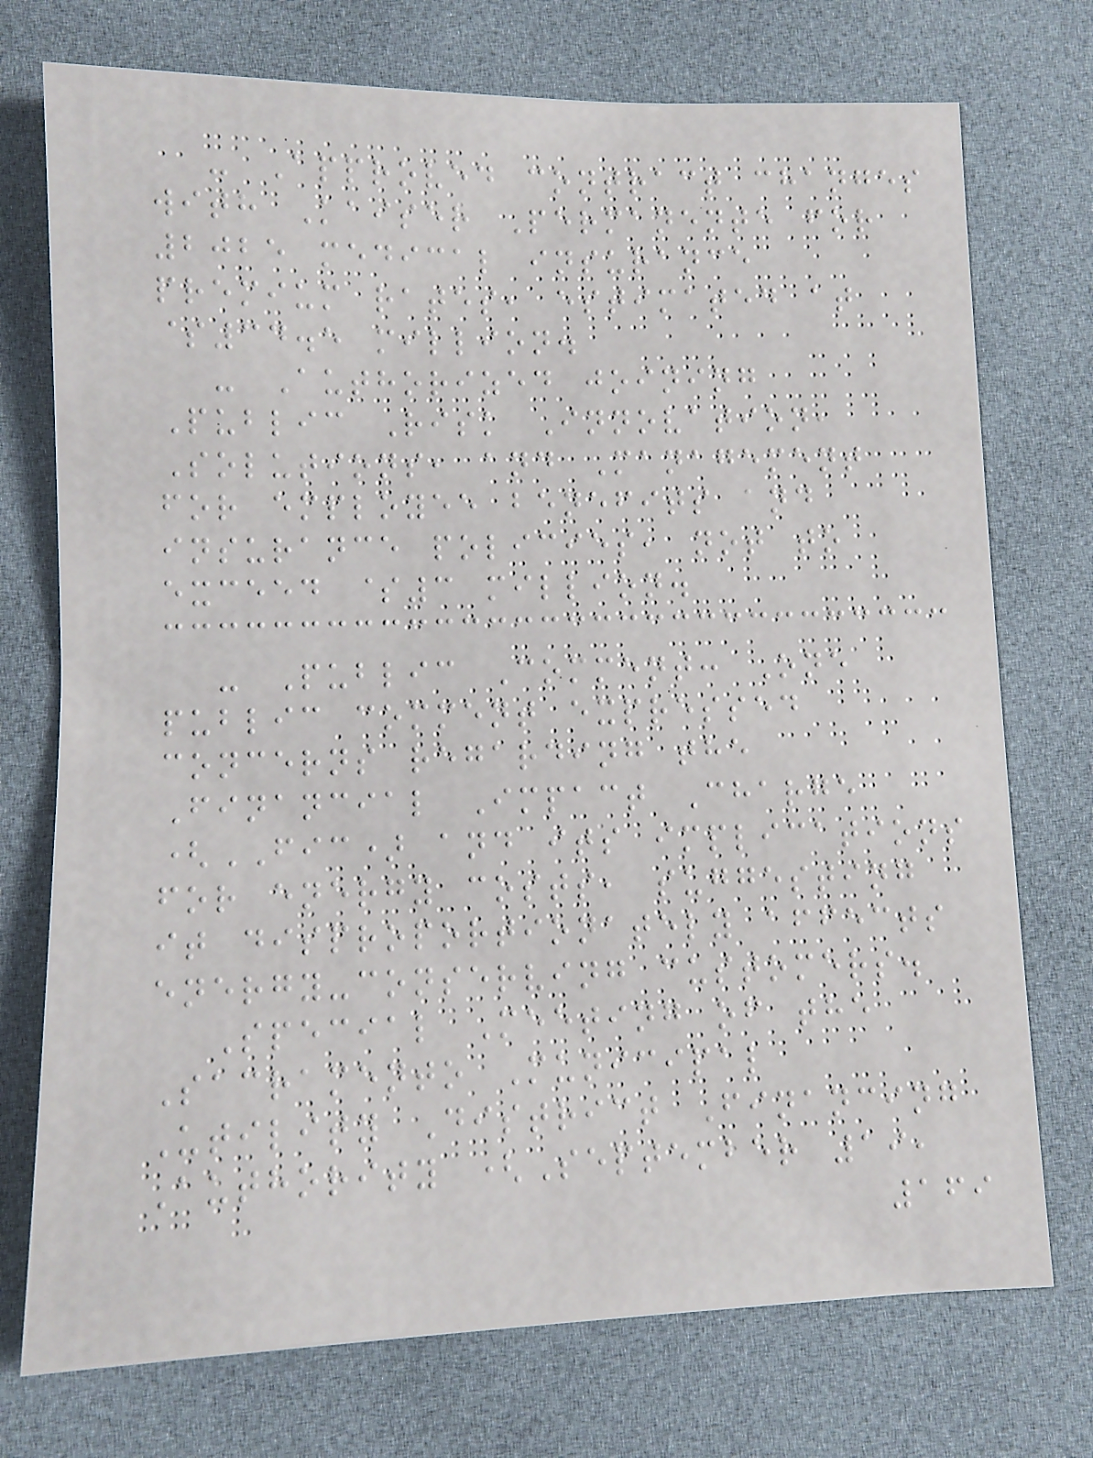- Approved contract changes
with Kaiser Permanente for
2025 medical insurance
premium rates, estimated at
$34.5 million.
- Authorized joining
Public Risk Innovation,
Solutions, and Management
for employee benefits and
insurance policies, not to
exceed $3 million.
- Public Comment: One
public comment expressed
concerns regarding the
Financial Impact Charge
(FIC) and its implications
for energy costs, suggesting
it disproportionately affects
energy-conserving customers.
Special Meeting of the
Sacramento Municipal
Utility District Financing
Authority (September 19,
169
